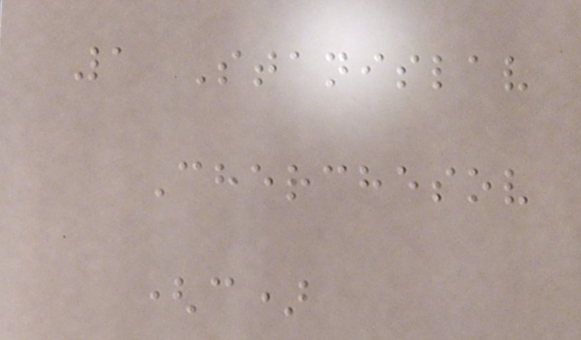1 Stanislav
Cherchesov
(c)
